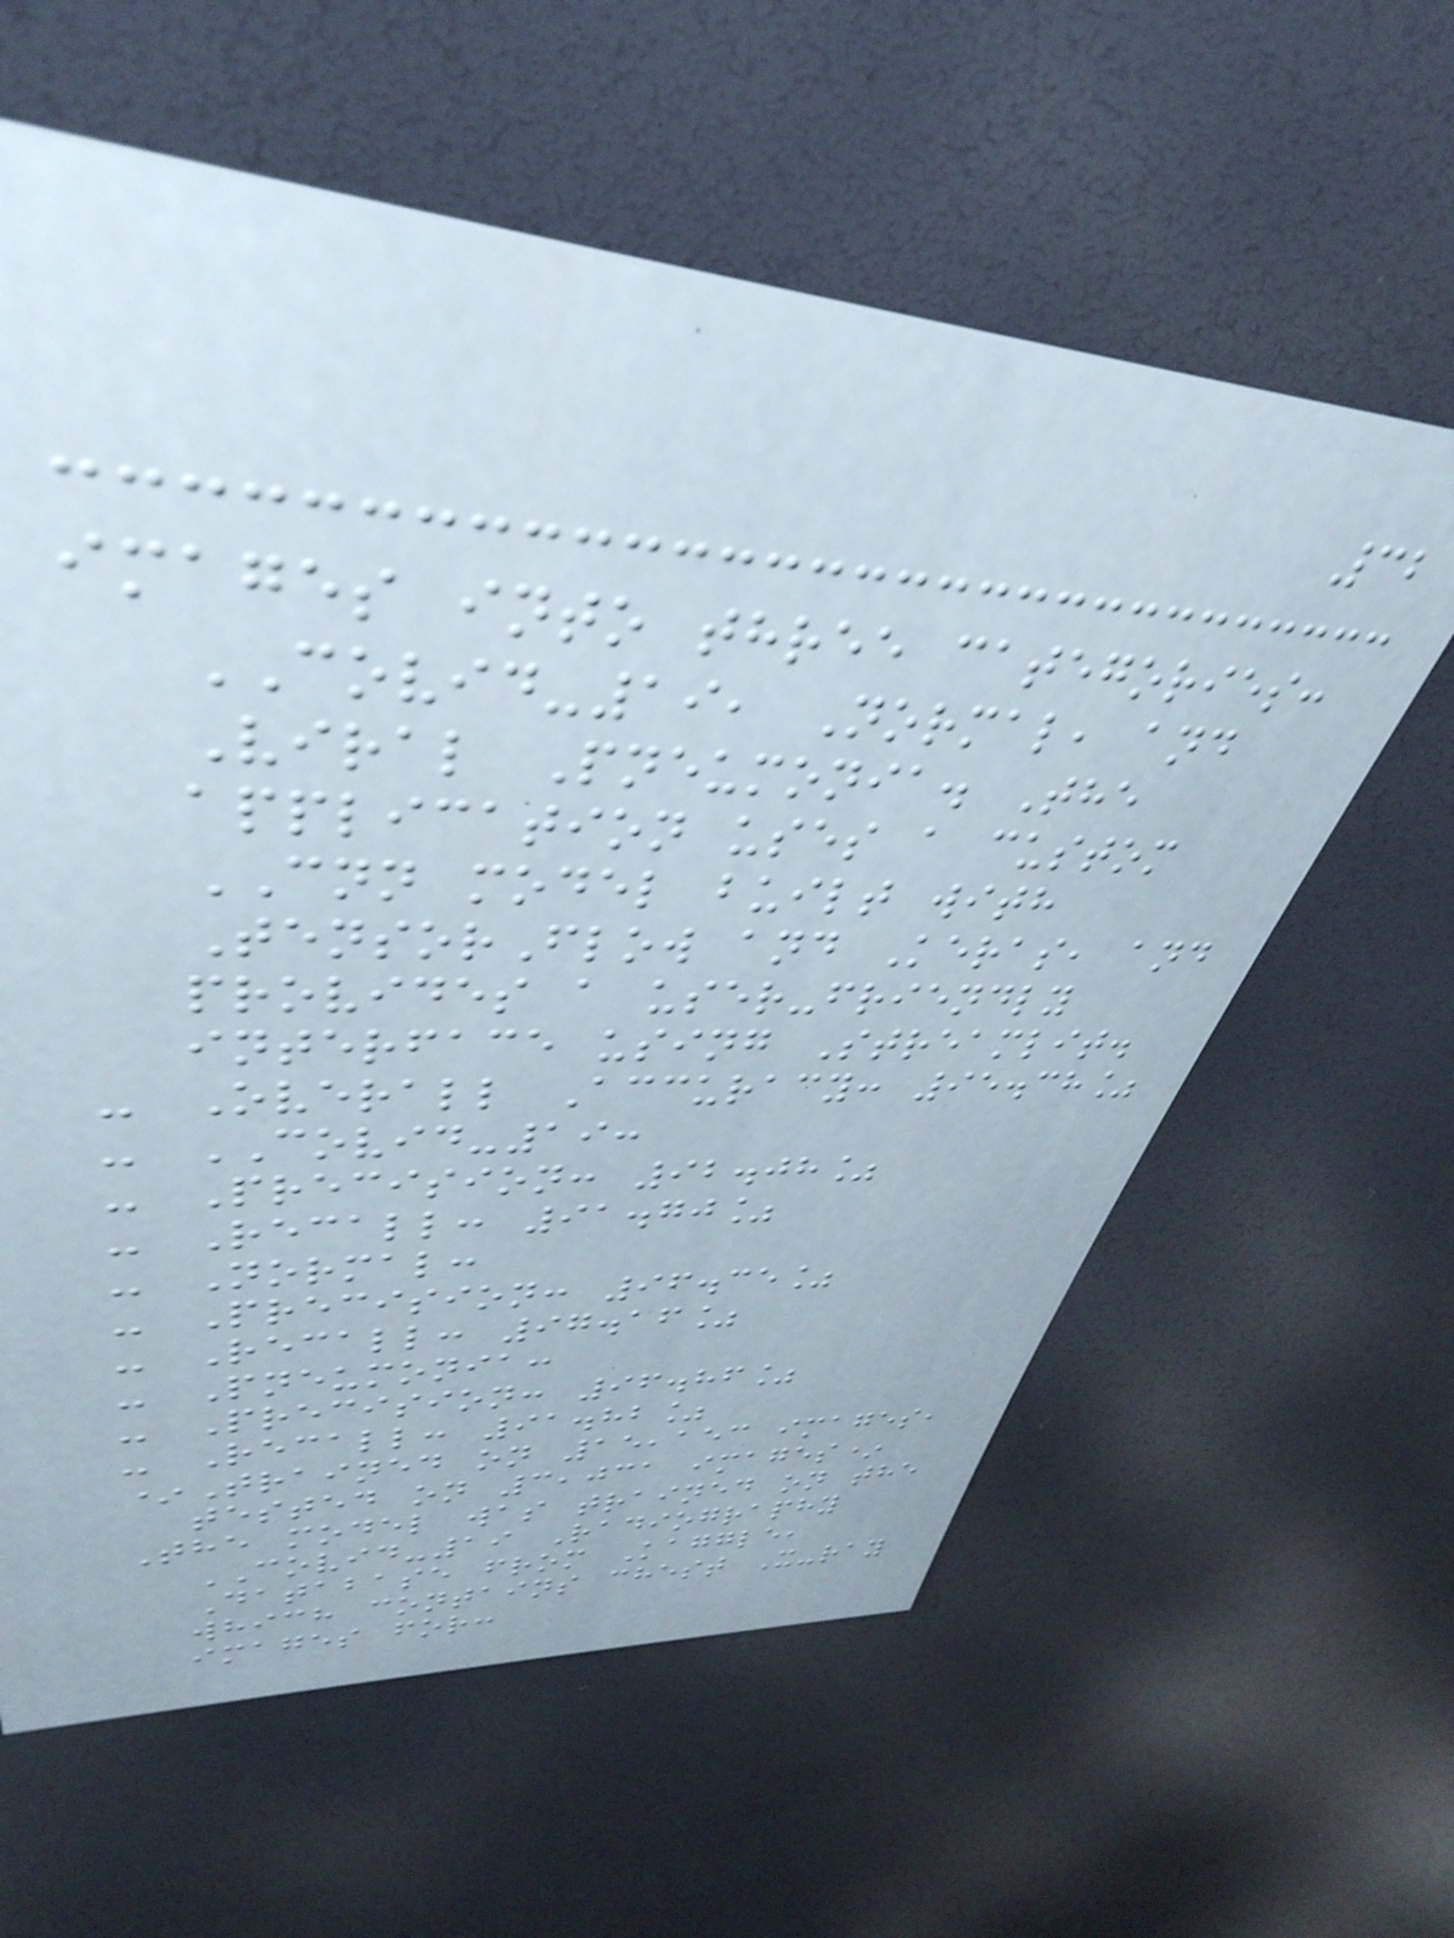32
images into three categories:
COVID-19, Normal, and
Viral Pneumonia. The
application uses a custom
CNN model built with
TensorFlow and Keras, and
provides a user-friendly
interface using Streamlit.
- Overall Accuracy: 95.38%
- COVID-19:
- Precision: 92.08%
- Recall: 91.70%
- Normal:
- Precision: 96.35%
- Recall: 97.16%
- Pneumonia:
- Precision: 96.86%
- Recall: 91.82%
*Trained on 15,153 images,
tested on 3,031 images*
The model was trained on the
COVID-19 Radiography
Database from Kaggle,
which contains chest X-ray
images for:
